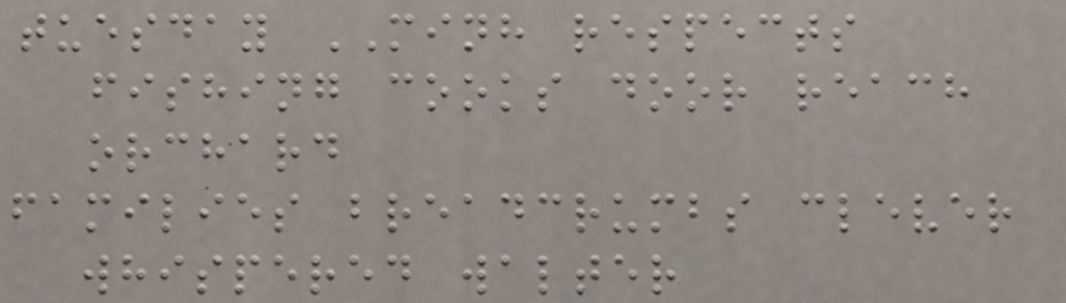tuesday MINH respects
fishing cooks door reach
orchard
families breadcrumbs clever
whispered walter
